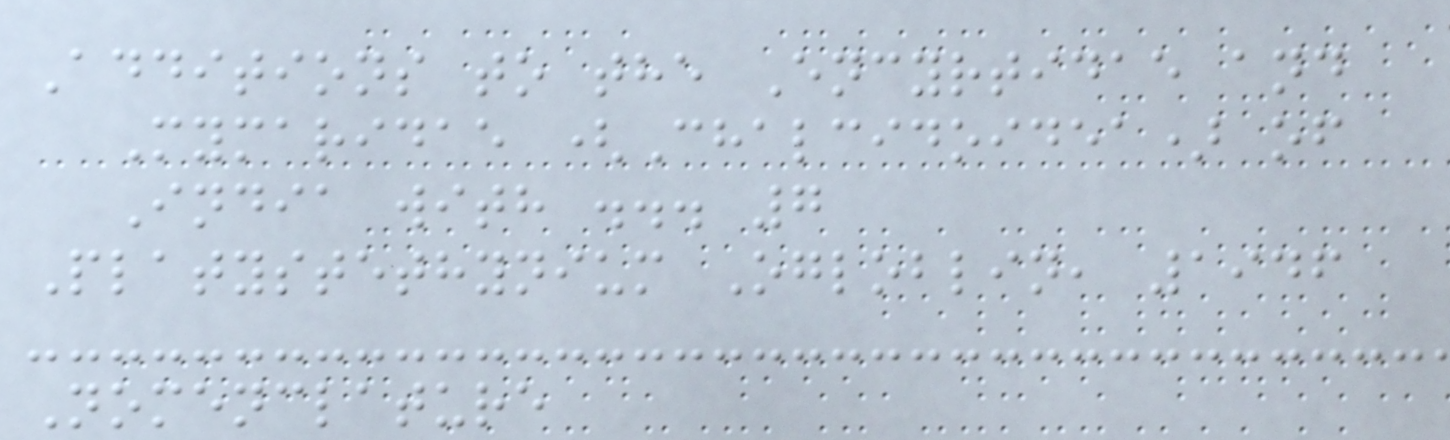Additions to the Encyrtidae and
Mymaridae (Chalcidoidea) of
India with ... 7
Platystethynium Ogloblin, 1946
Nomenclature
